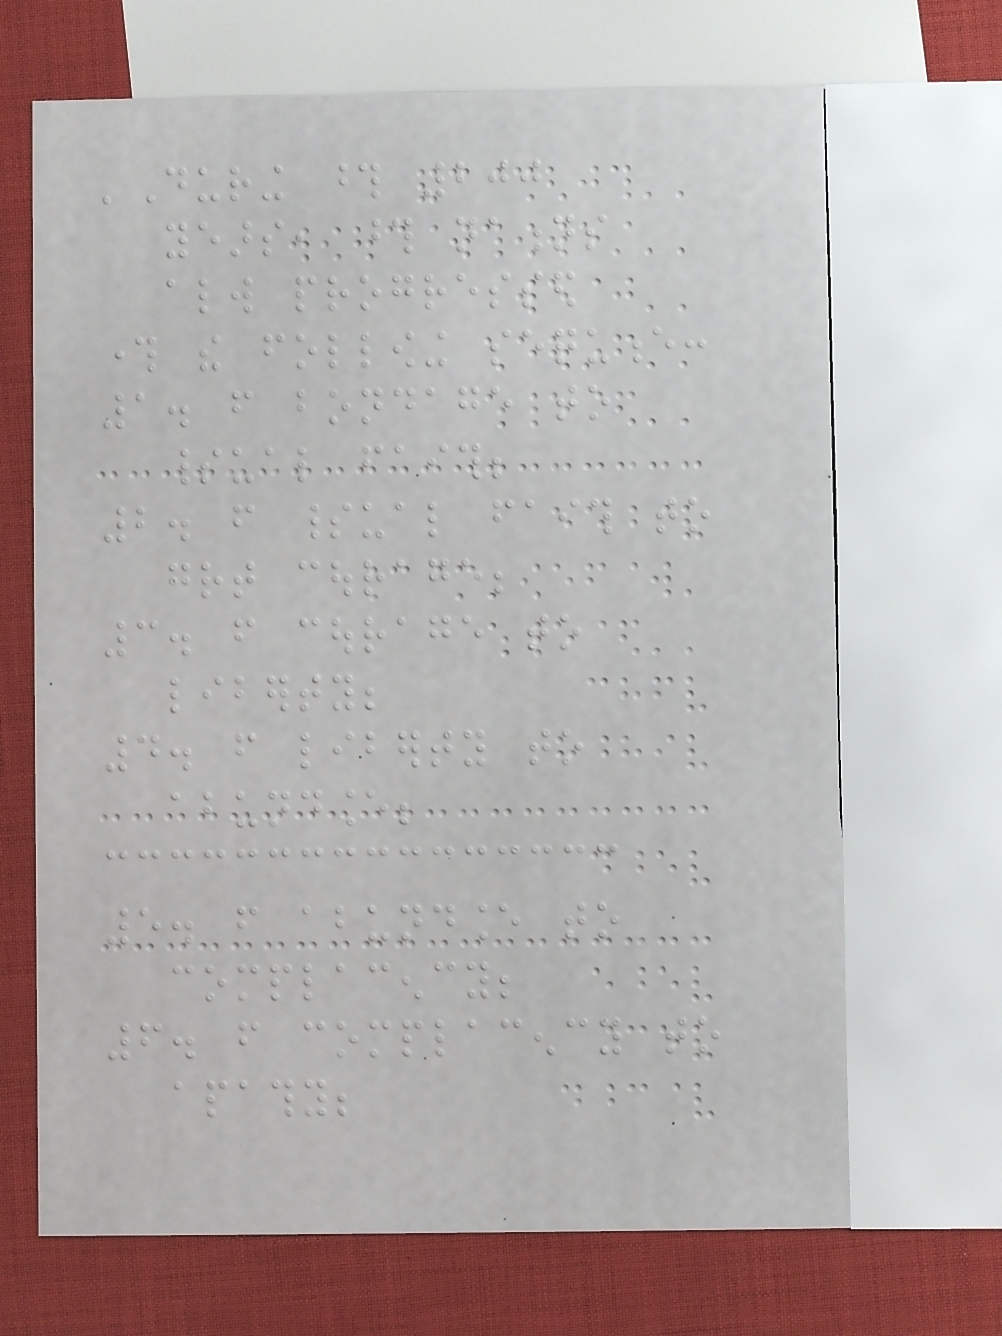'During those 200
years, those nations
always progressed
through the following sequence:
1. from bondage to
spiritual faith;
2. from spiritual faith to
great courage;
3. from courage to
liberty;
4. from liberty to
abundance;
5. from abundance to
complacency;
6. from complacency to
apathy;
